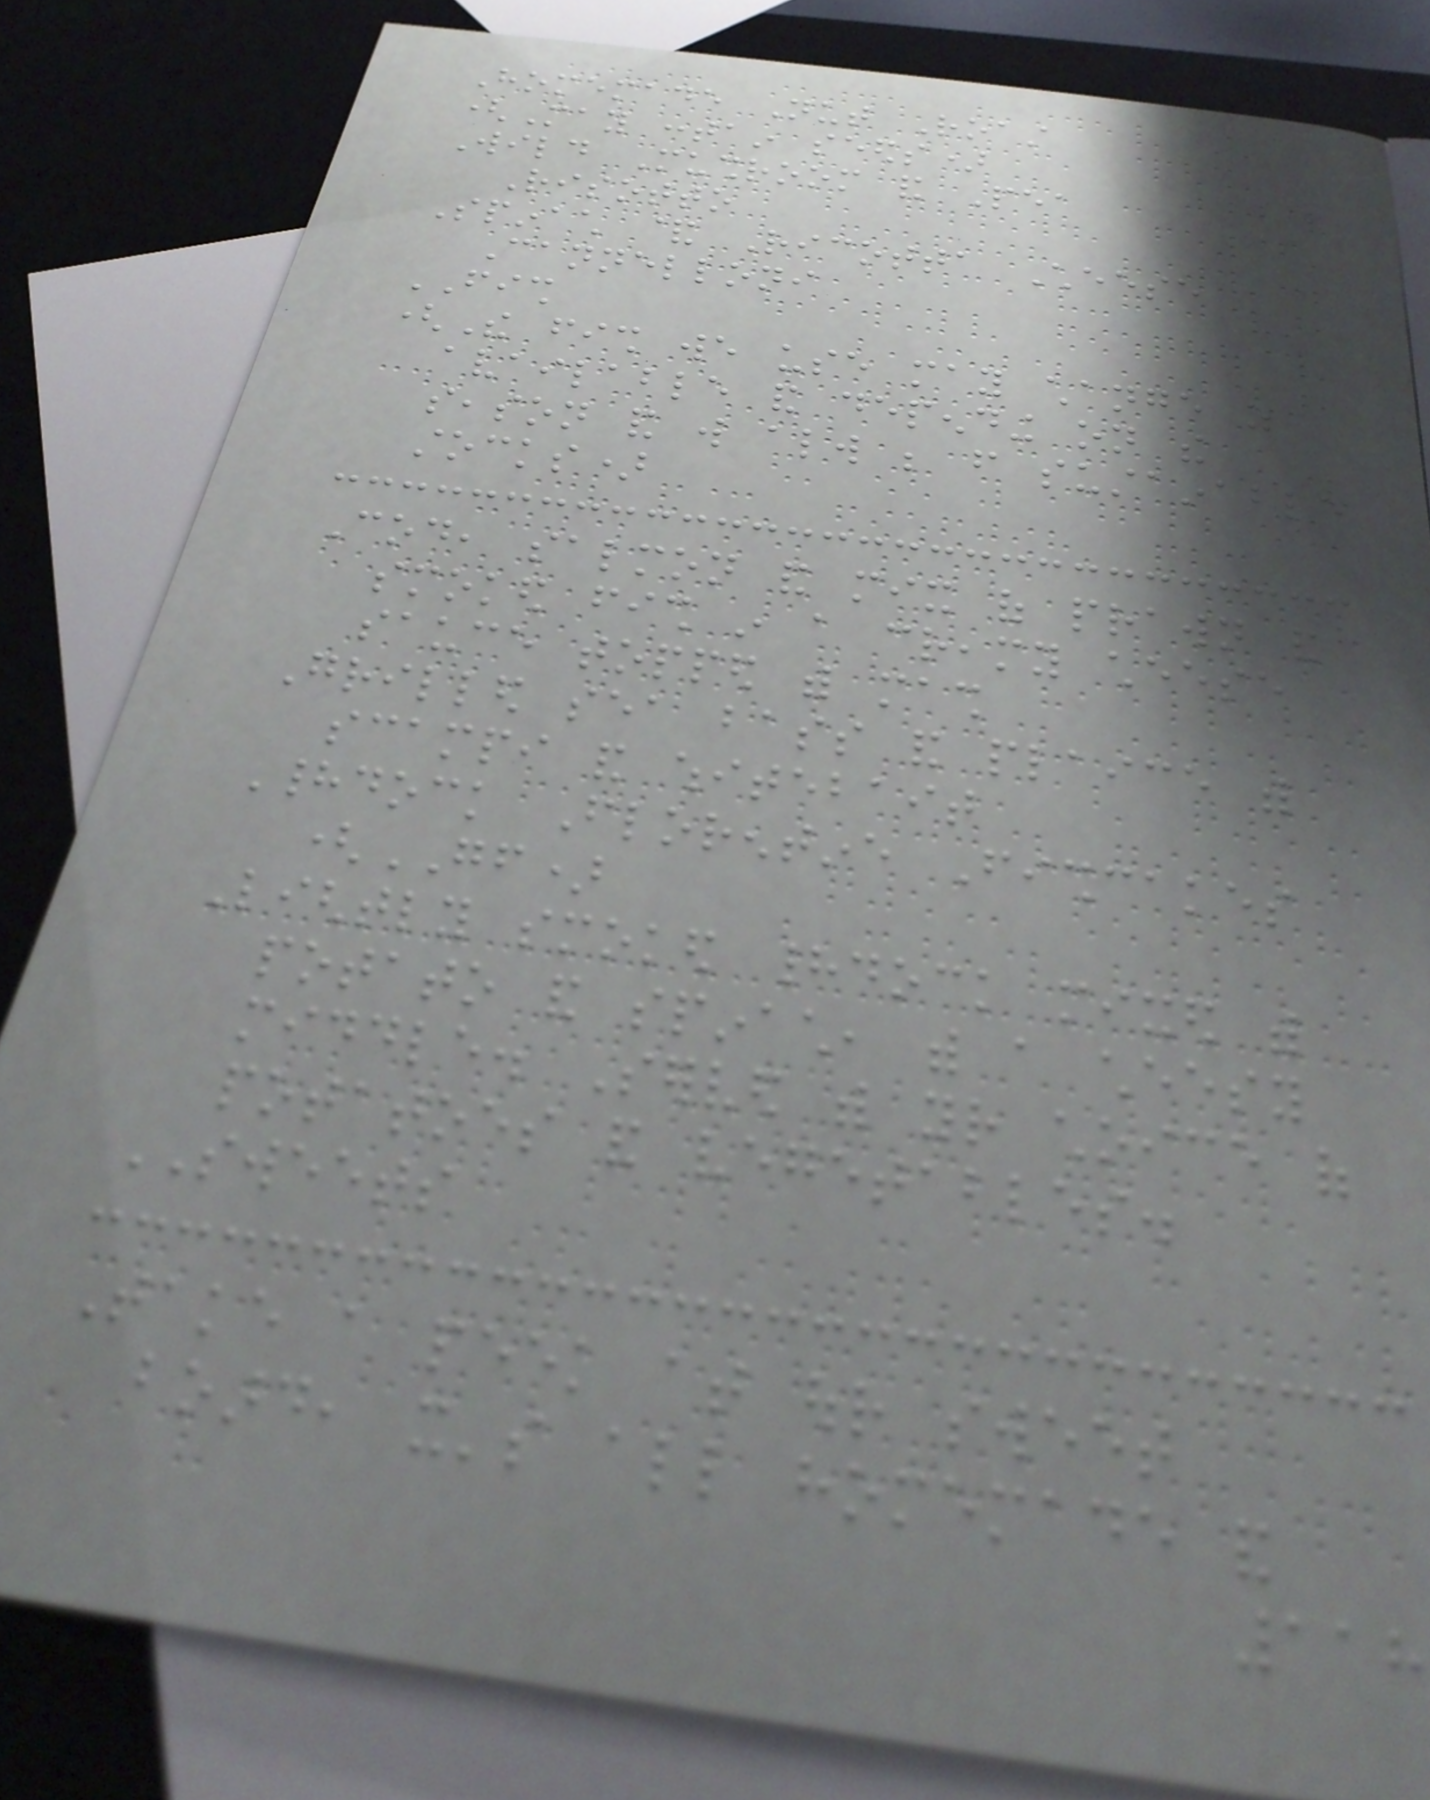Homemade Nut Roast
(May contain seeds)
Wild Mushroom and Pea
Risotto
Spinach & Ricotta Cheese
Cannelloni
FISH
(The fish we use may change as
available and depending on the
season and will always be from sustainable
stocks)
Cod, salmon and mix of prawn and
smoked fish in a creamy cheese
sauce topped with mash
Grilled sea bass and plaice with
scampi and whitebait
Haddock Florentine Fishcakes
(GF)
Lightly smoked haddock mixed with
potato and spinach, with a cheesy
middle. Served with your choice of
potatoes and vegetables.
SWEETS
Take a peek at our sweet
board, it's all homemade and
118
